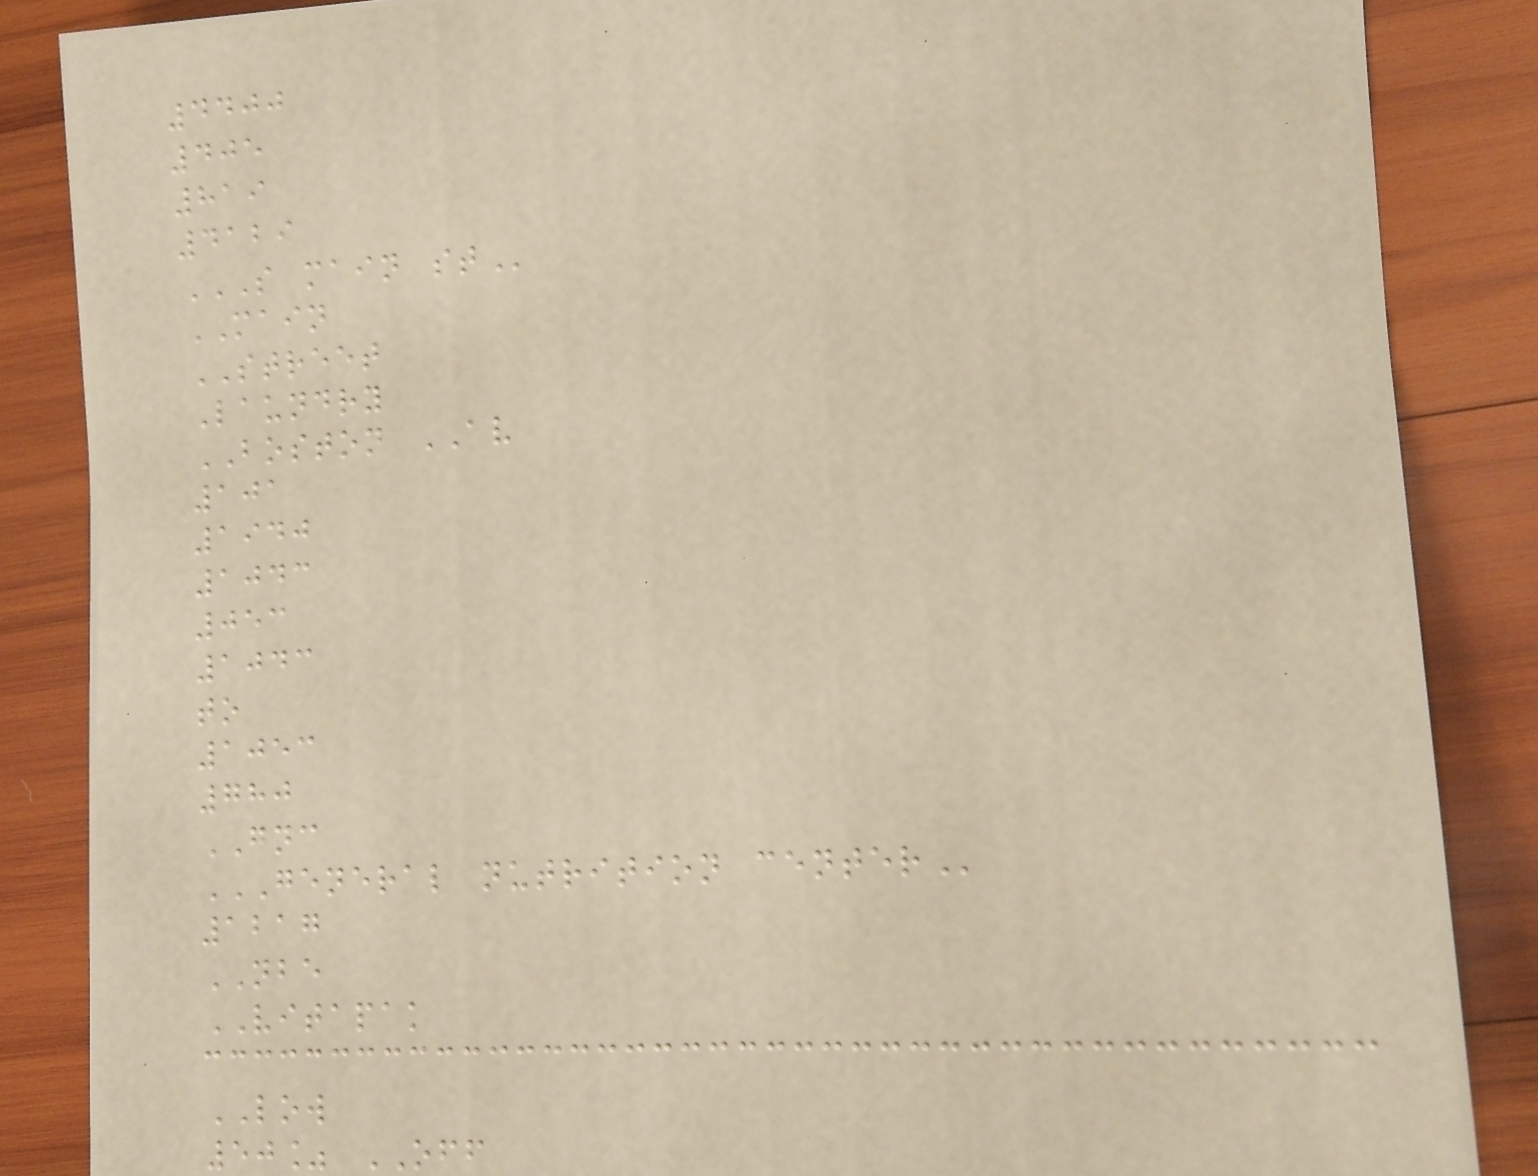4400
405
819
4129
S MAIN ST
MAIN
STREET
Laundry
BOSTON AV
101
1940
1043
053
1043
to
1053
780
GNC
GENERAL NUTRITION CENTER
1217
NBE
VITAPAK
LOW
50% OFF
